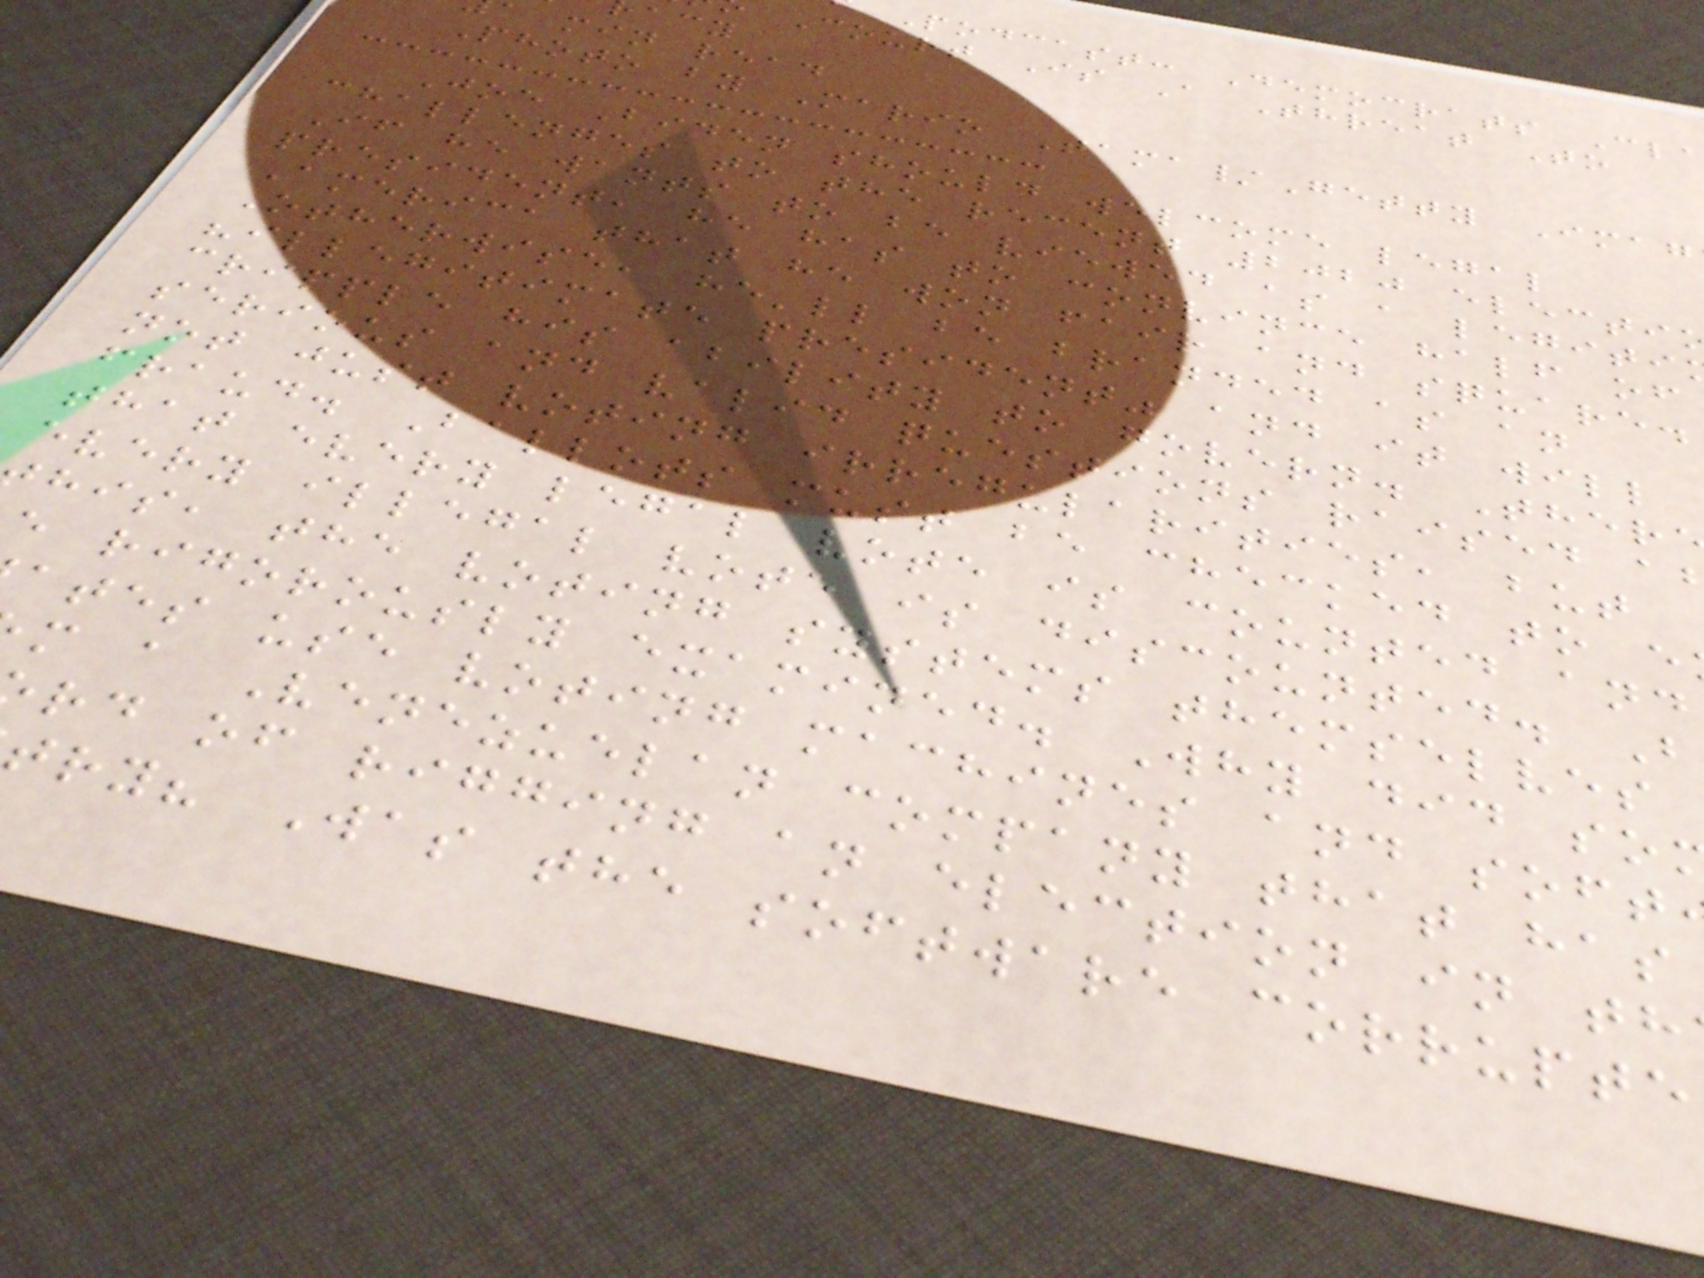Podcast: Democrats Cl
Court Is A Threat To
min read
Photo by Mario Tama/Getty Imag
Joe Biden should welcome legal
challenges to the recent 2020 electi
If he wants to be viewed as a legiti
president, he has to convince half of
America that he won fair and square.
Otherwise, he'll be branded as an
"illegitimate president" and it will
cripple his ability to govern. Ther
serious and valid questions raised a
not just voting irregularities, but
fraud. Ballots must be checked to e
that every legal vote is counted and
every illegal vote is discounted. B
his, the voting systems themselves
e rigorously examined. Why did so
ates use voting machines and soft
m a Venezuelan company that has
rd of rigging an election in th
try? Was the software corrupte
